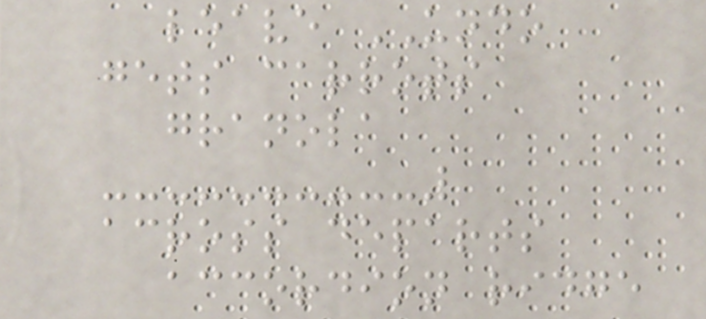leave UNDO
gets carrots
granola
across departs
accordion ridge
